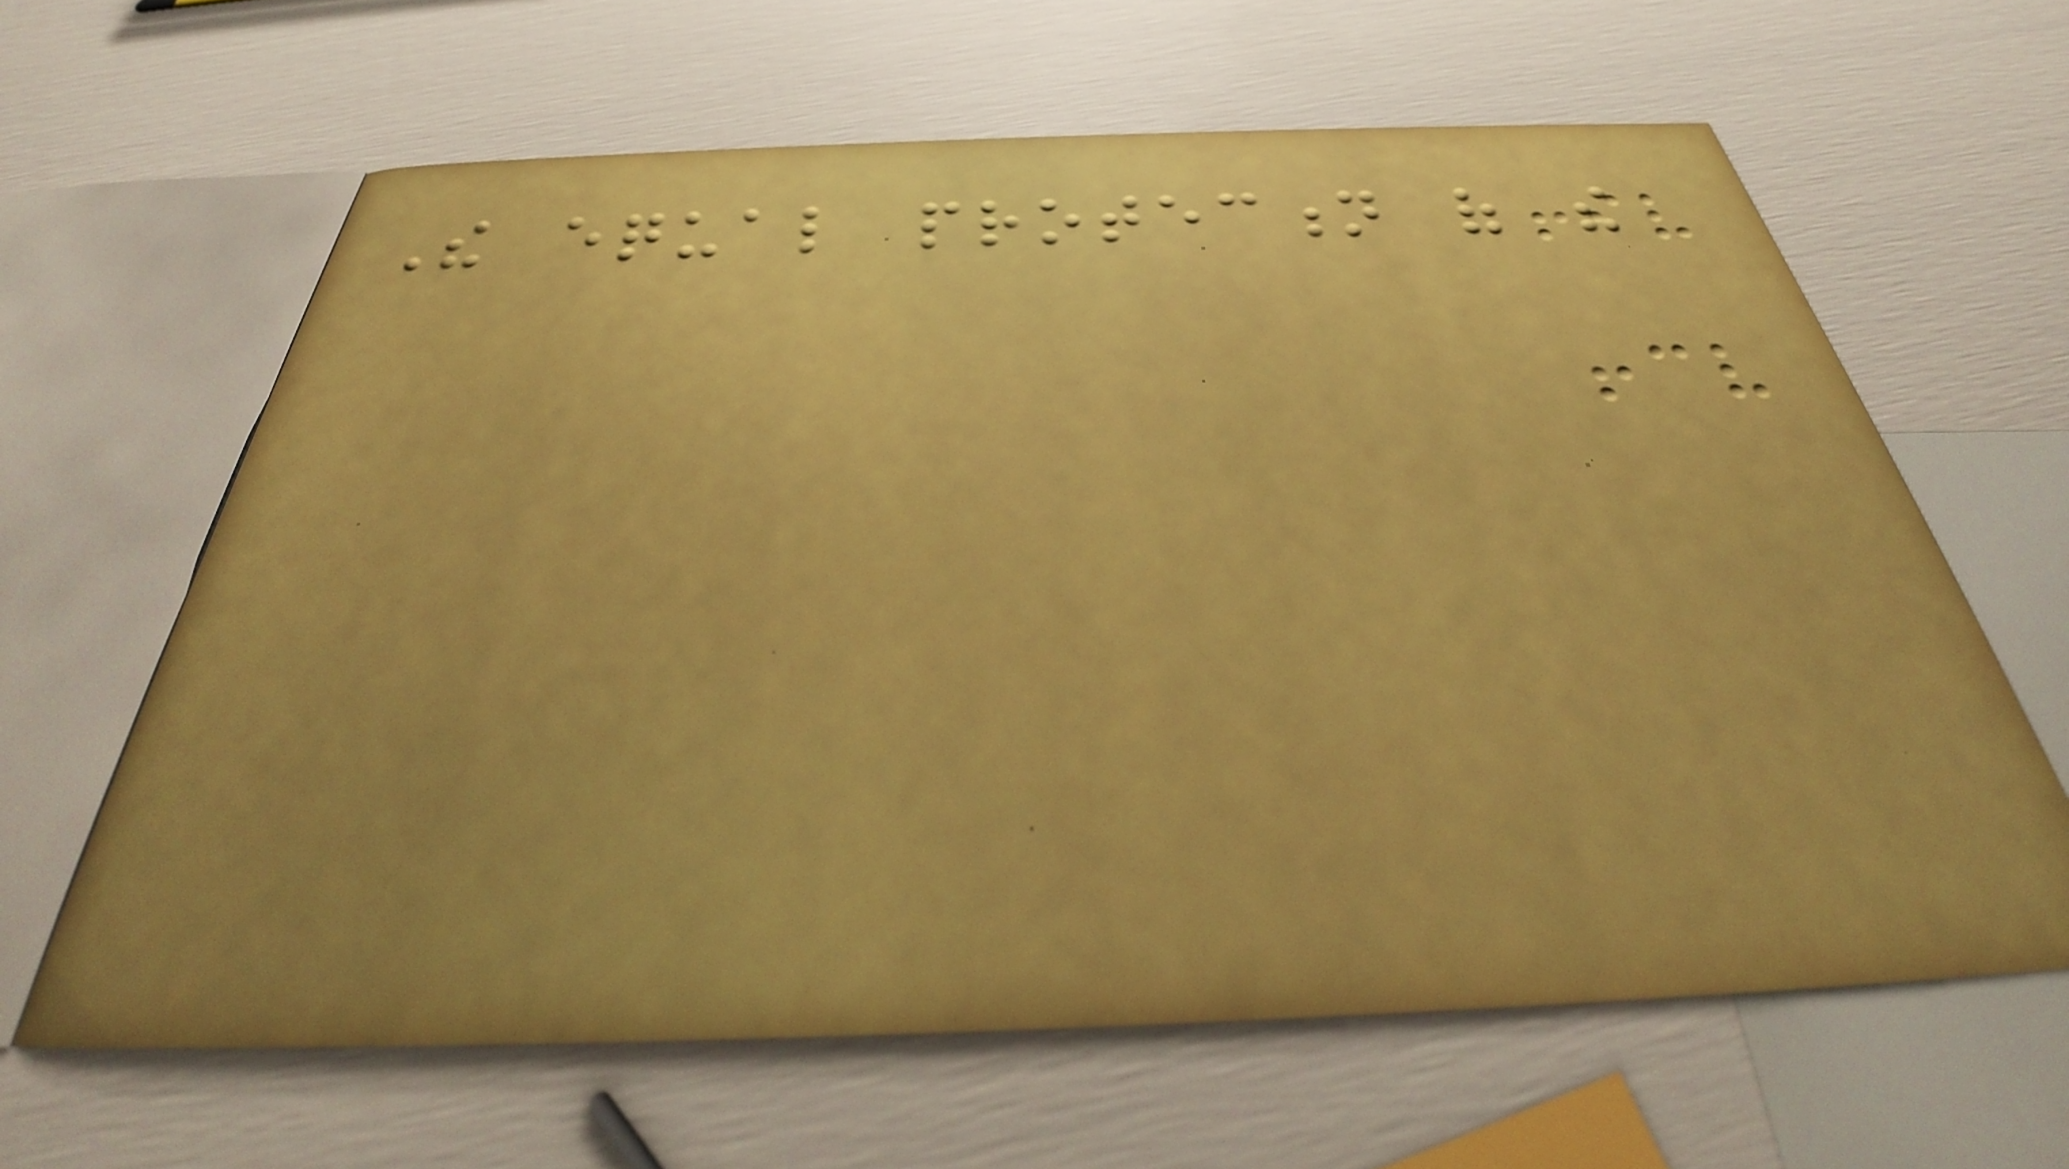The equal protection of the
